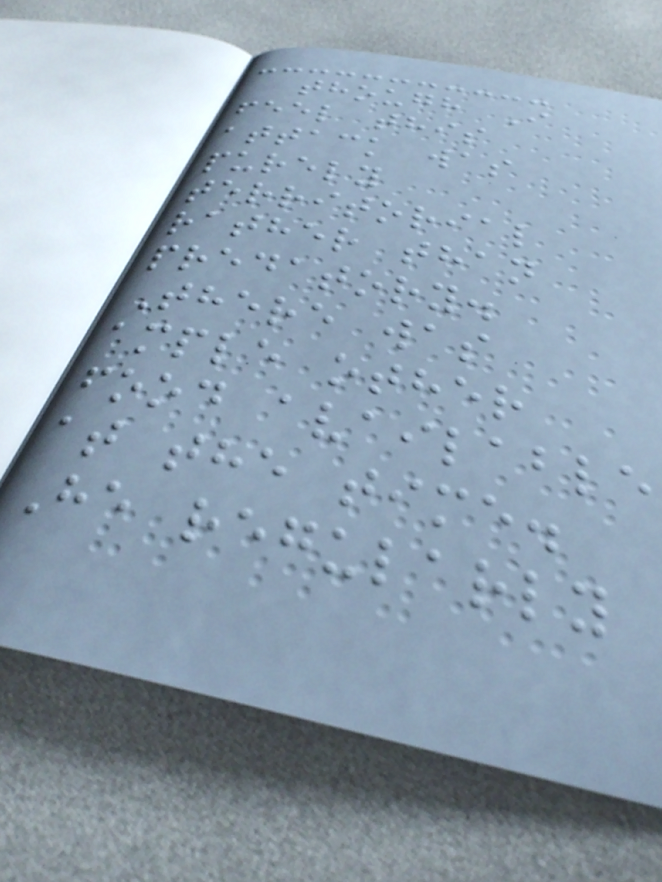though I
feel this
attack was
purely
territorial
rather than
predatory.
There was
ample other
food available
at the time.
He regularly
